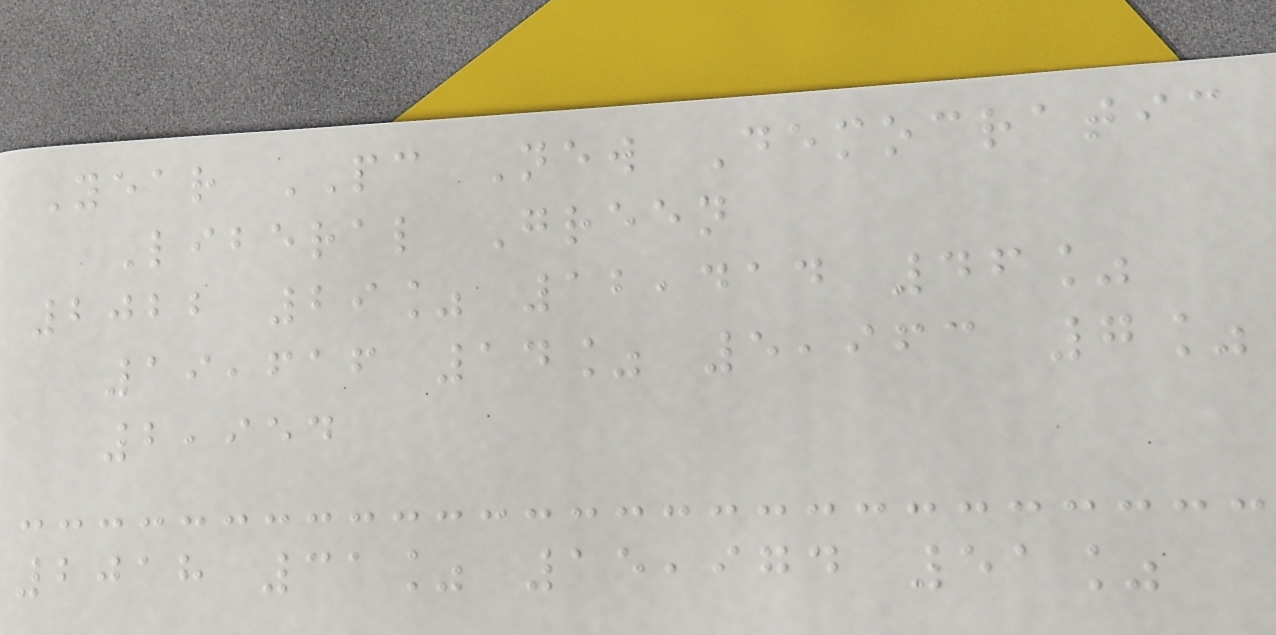Year PC New Democratic
Liberal Green
2022 29% 12,414 46%
19,616 14% 5,963 7%
2,954
2018 31% 15,974 51%
